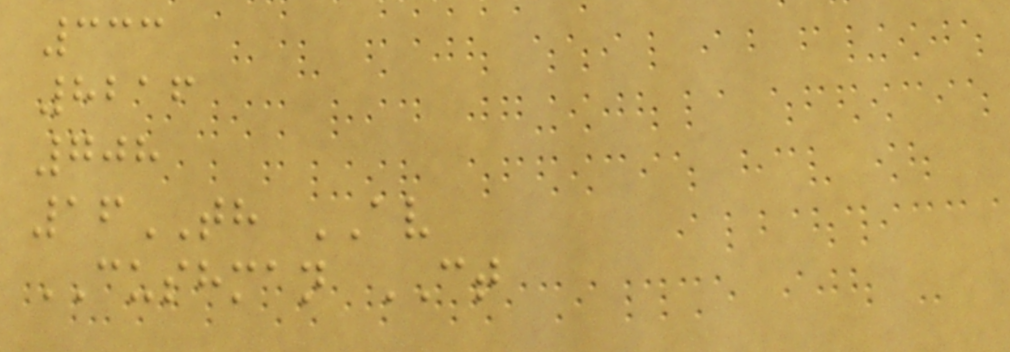333
8216
708
16TH AV
CUSHMAN CT
